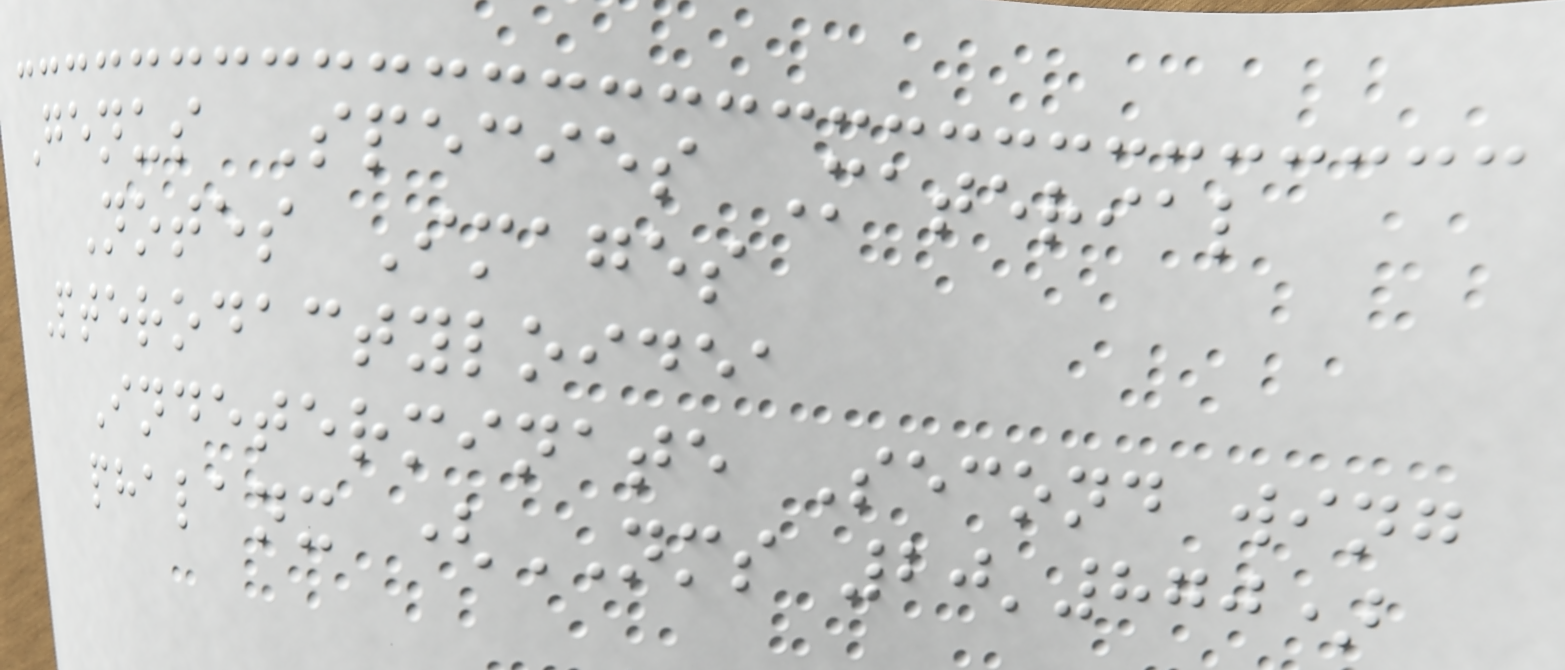Genus Species Material
Notes Images
Pterodactyloidea
Indeterminate Second wing
phalanx (NMS 20'870)
